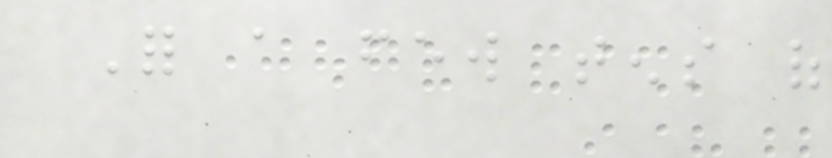For a few tens of
